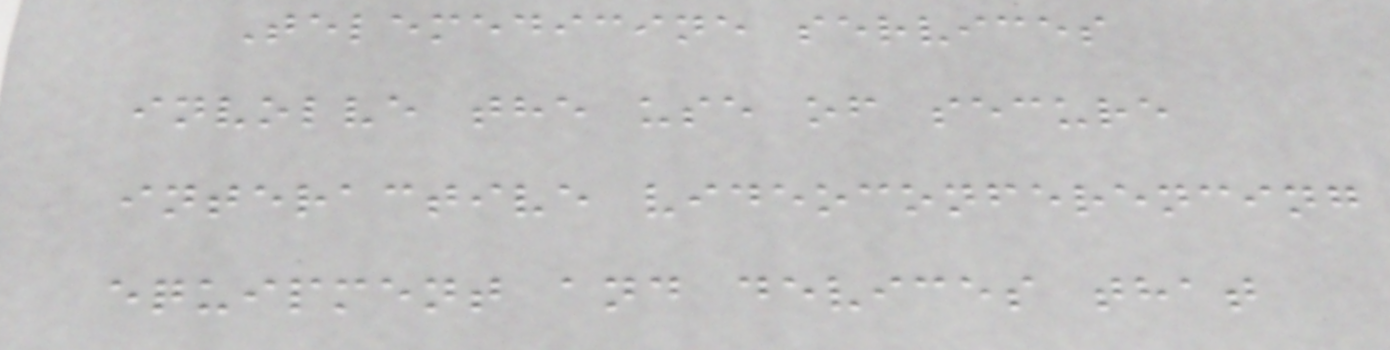Telemedicine services
involve the use of secure
interactive videoconferencing
equipment and devices that
